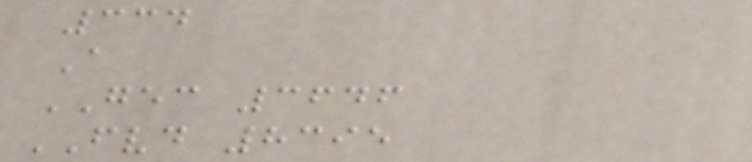334
A
GEC 3646
FVD 8395
